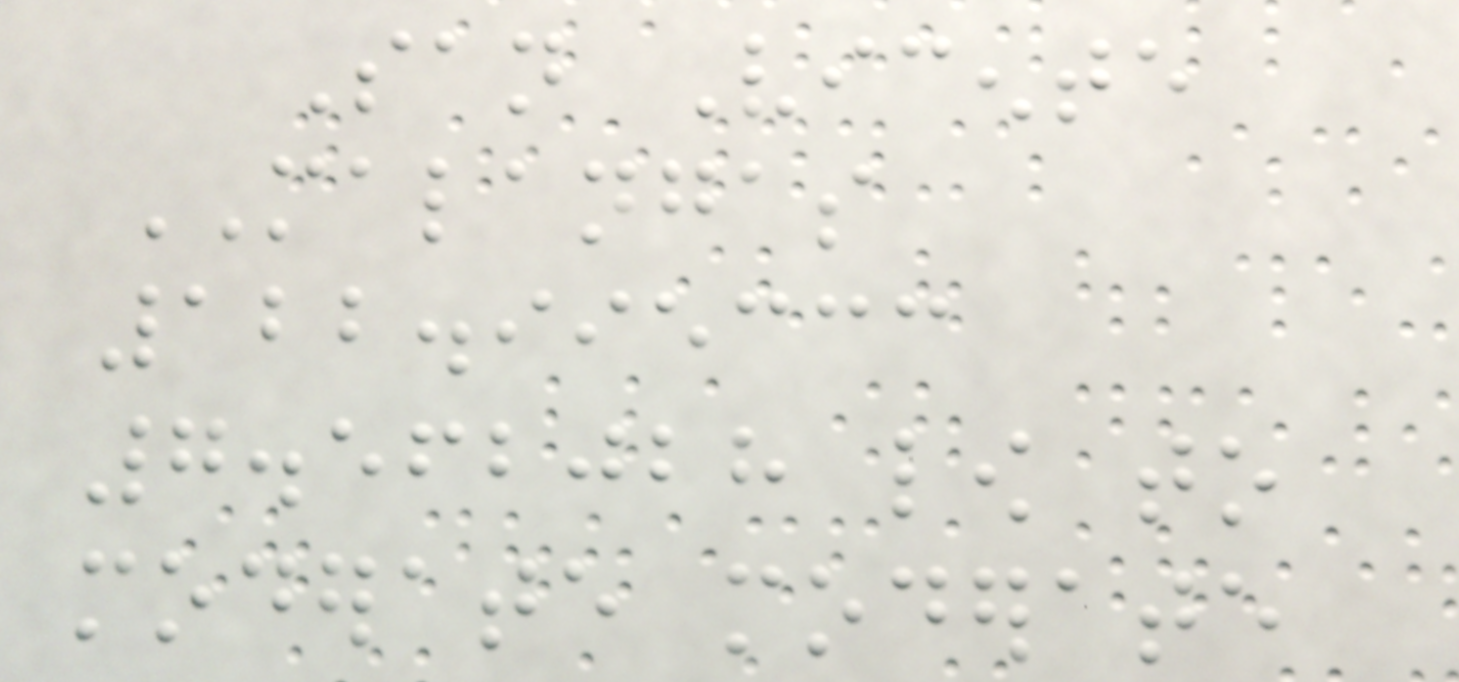San Vicente
MALANGAS
122.995333
7.562028 low to
moderate moderate
